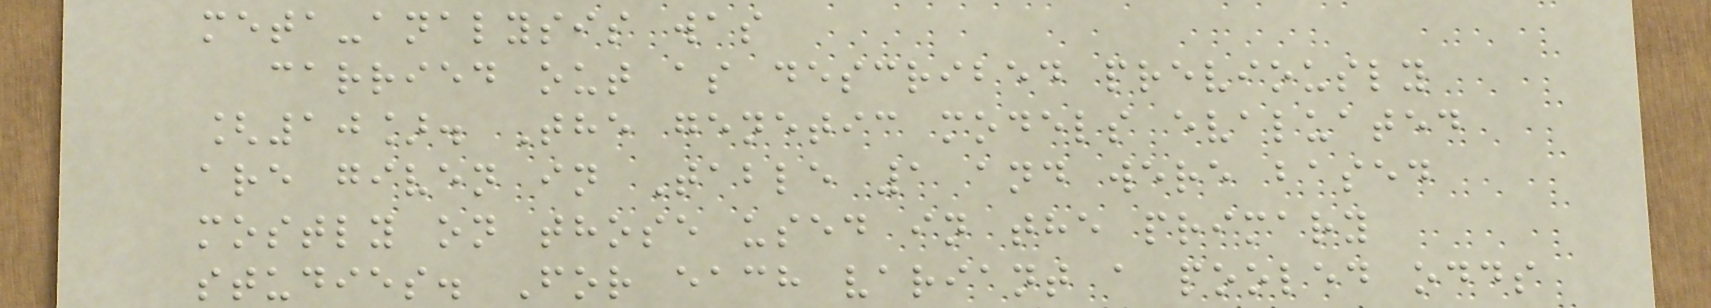meta-analysis was
carried out as described previously
[10]. The genetic models evaluated
are given in Table 1 and were based
mostly on those used in the primary
studies. For each variant a pooled odds
